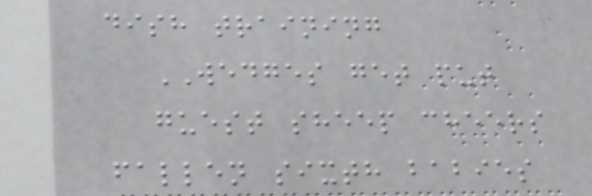dish training
WEDGES get put
guest sheep cheers
fallen sixth babies
